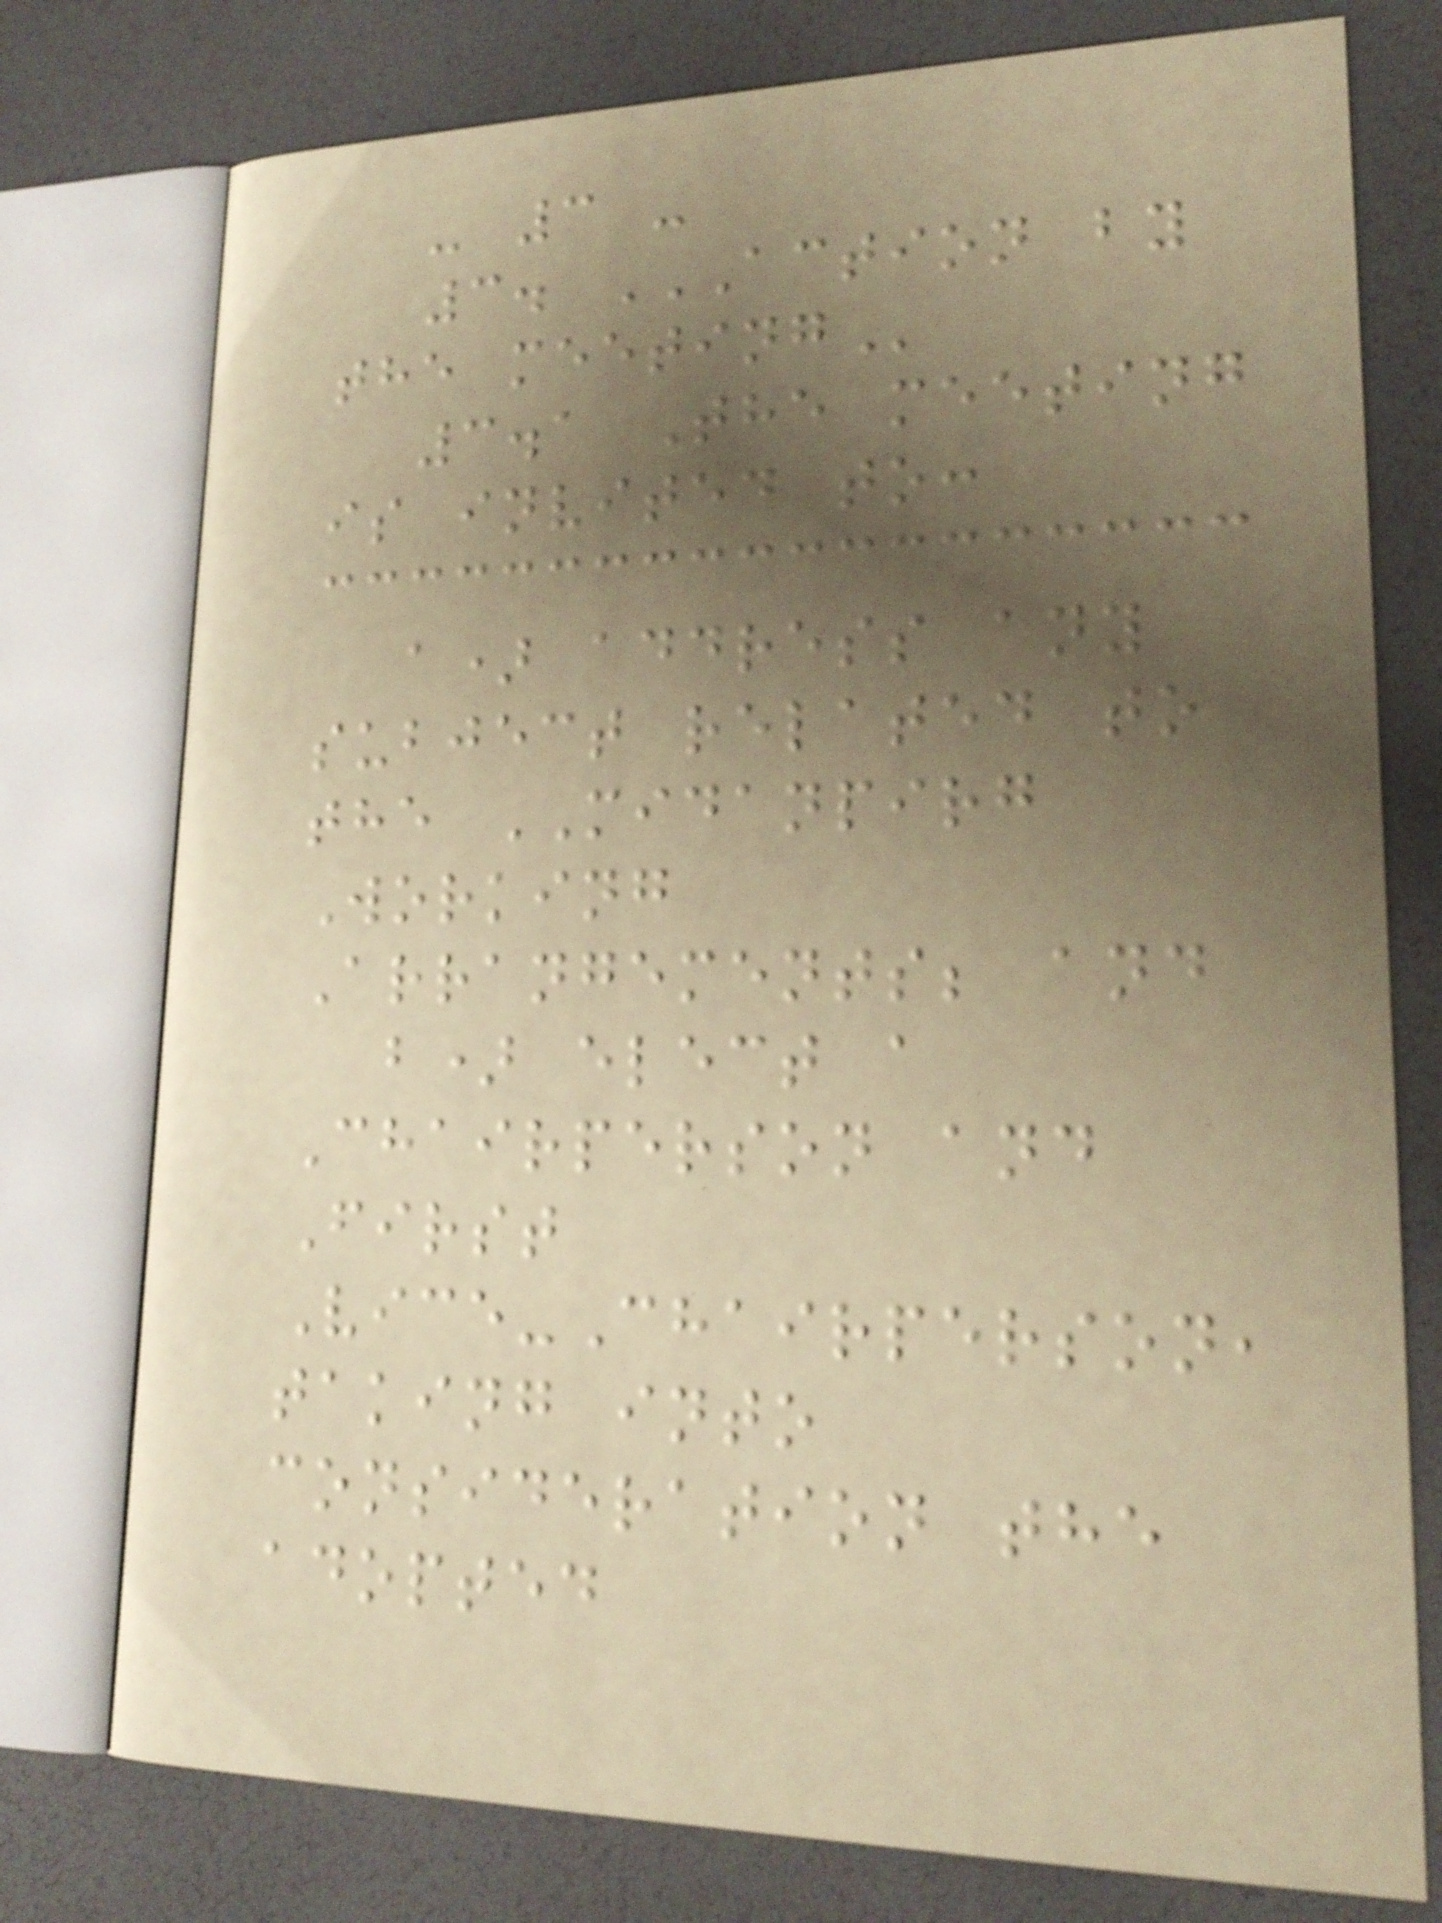- 3 -
3. ACTION BY
THE MEETING
3.1 The meeting
is invited to:
a) address any
subject related to
the MIDANPIRG
Working
Arrangements; and
b) elect a
Chairperson and
First
Vice-Chairperson,
taking into
consideration the
adopted
